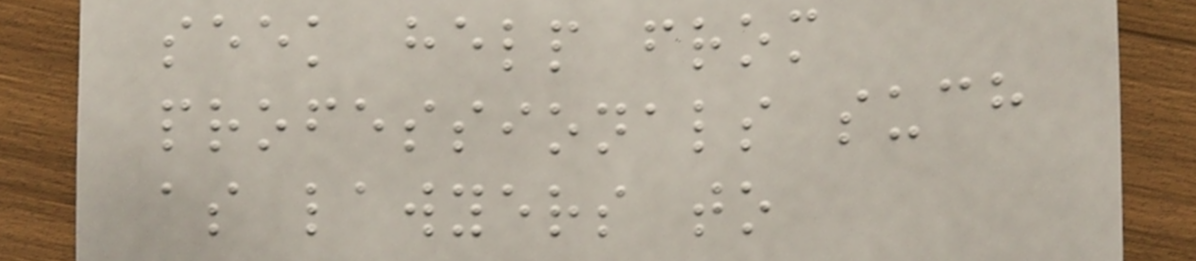seek help from
professionals such
as lawyers to
